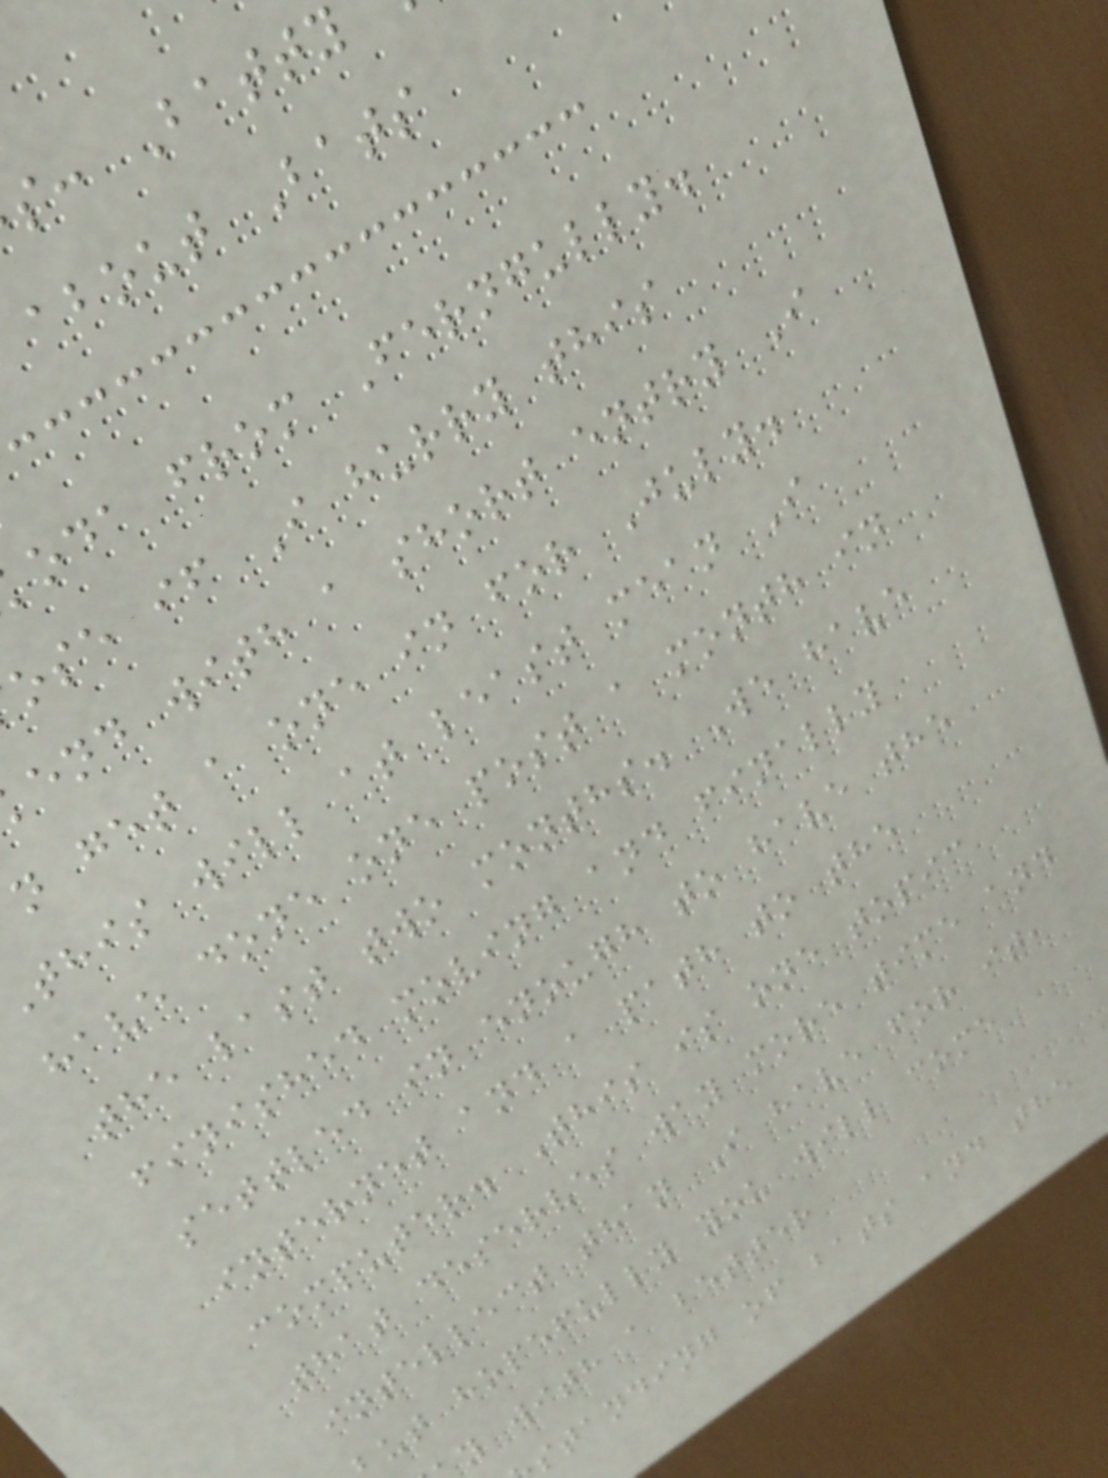s: Batty
about Bats
oda from Ferngully.
ose if I hurry this
end with a short entry I
n get a one in for July.
this will at least mean I
have done one post a month in
the last two months. We have
finished moving and finally
settled in enough to have the
internet and a path to the
computer. This is one topic
that deserves way more time and
intellect than I have for it,
ut hopefully you will come
y with a better
standing of bats and the
